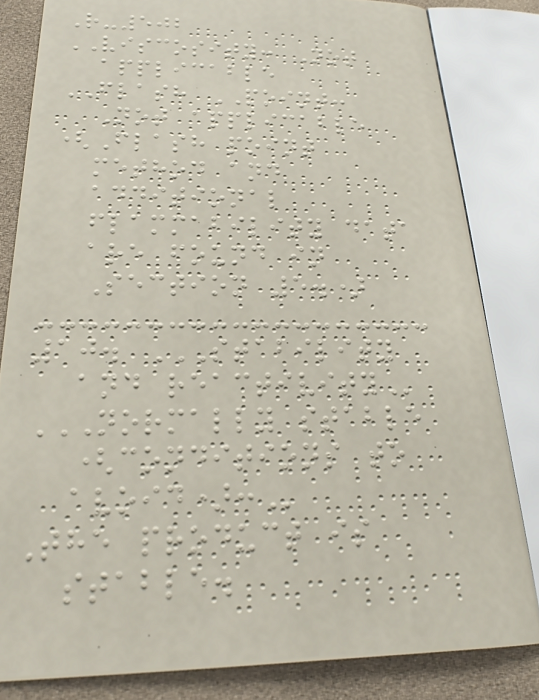R-502
VISCOSITY: Not
applicable
FLASH POINT:
Not applicable
(Flash point
method and
additional
flammability data
are found in
Section 5.)
10. STABILITY
AND REACTIVITY
NORMALLY STABLE
(CONDITIONS TO
AVOID):
The product is
stable.
